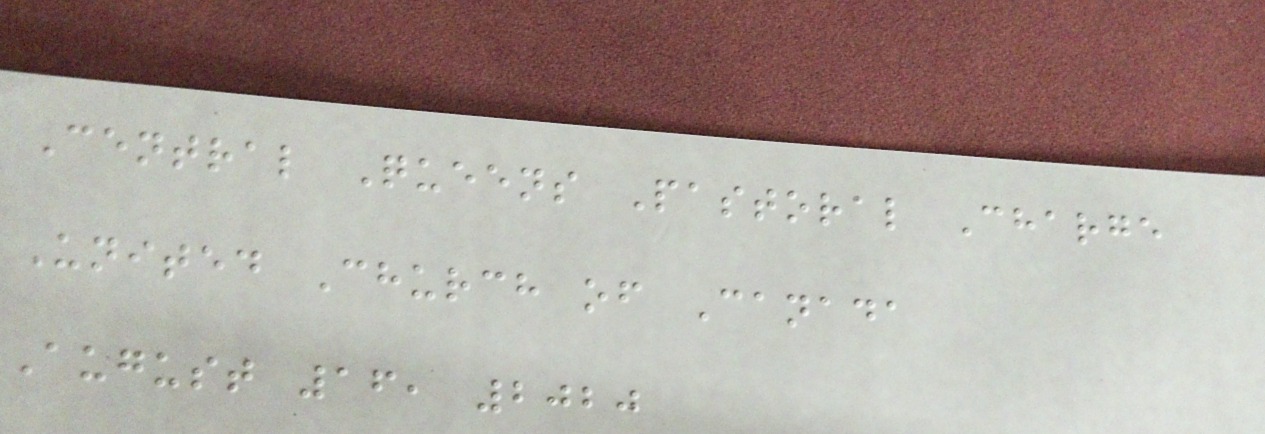Central Queens Pastoral Charge
United Church of Canada
August 16, 2020
